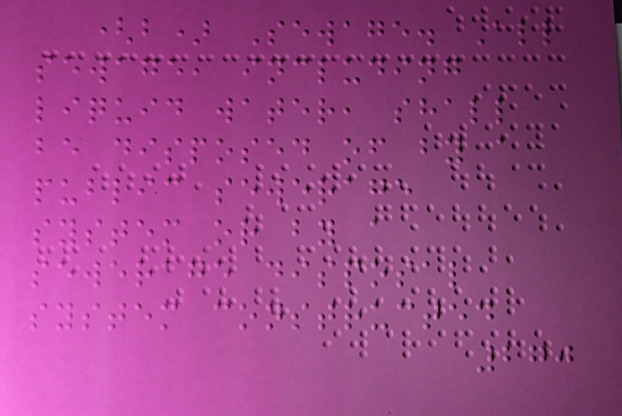(b) Sewage. All
sewage, including
liquid water, shall
be disposed of by a
public sewerage
system or by a
sewerage disposal
system constructed
270
